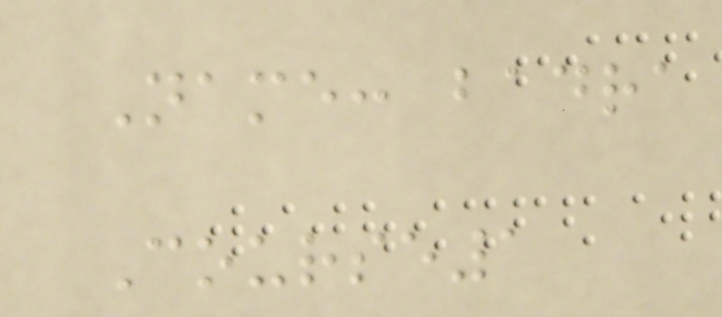Name: badra
Course1
